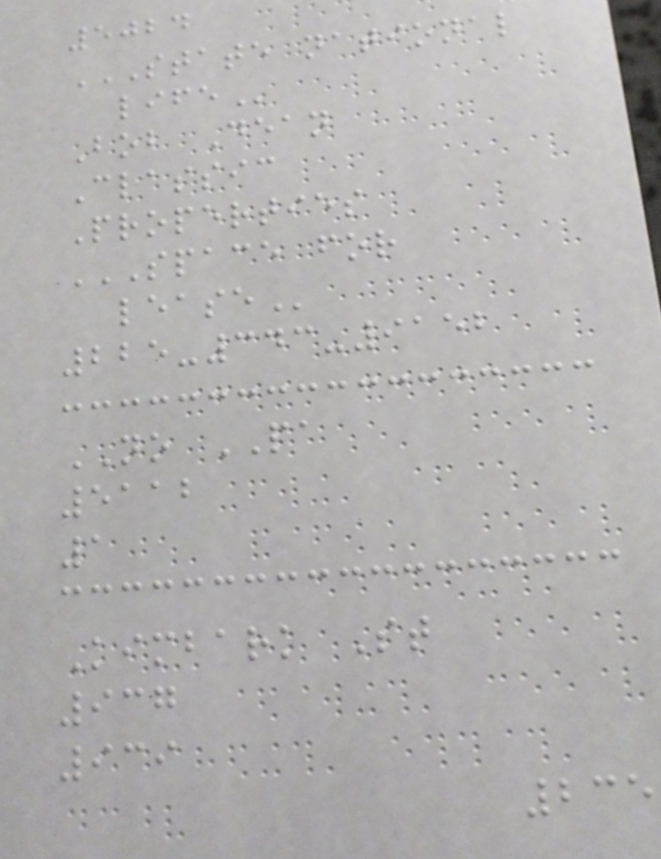5024
STATE NATIONAL
LIFE
Bob Dean
Classic
Properties
SPACE FOR
LEASE
225-343-9152
NO PA
5112
1
Kimbark St
937
939
235
